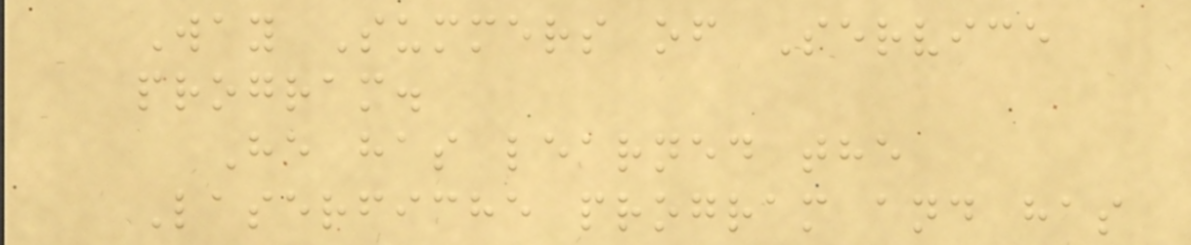Way Summers of Service
program.
He has learned the
Laserfiche program and has
